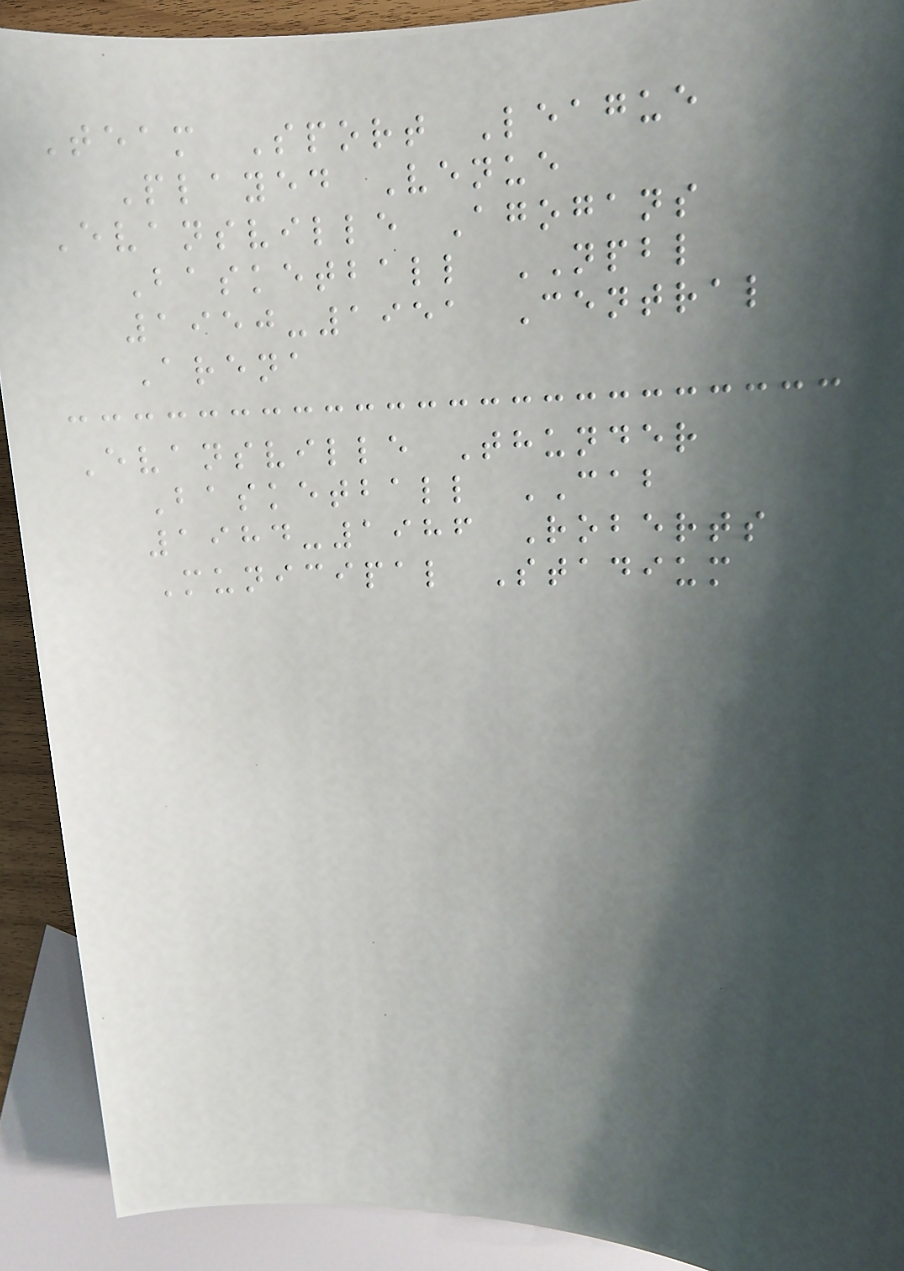Team Sport League
Played Venue
Evansville Agogans
Basketball NPBL
1950-1951 Central
Arena
Evansville Thunder
Basketball CAB
1984-1986 Roberts
Municipal Stadium
